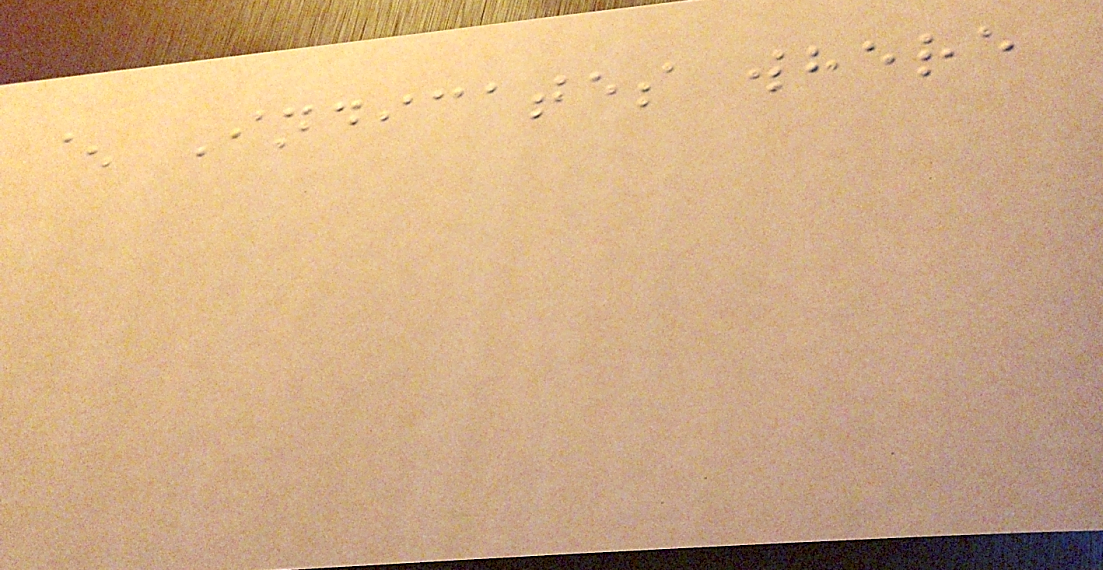^ Indicates where
